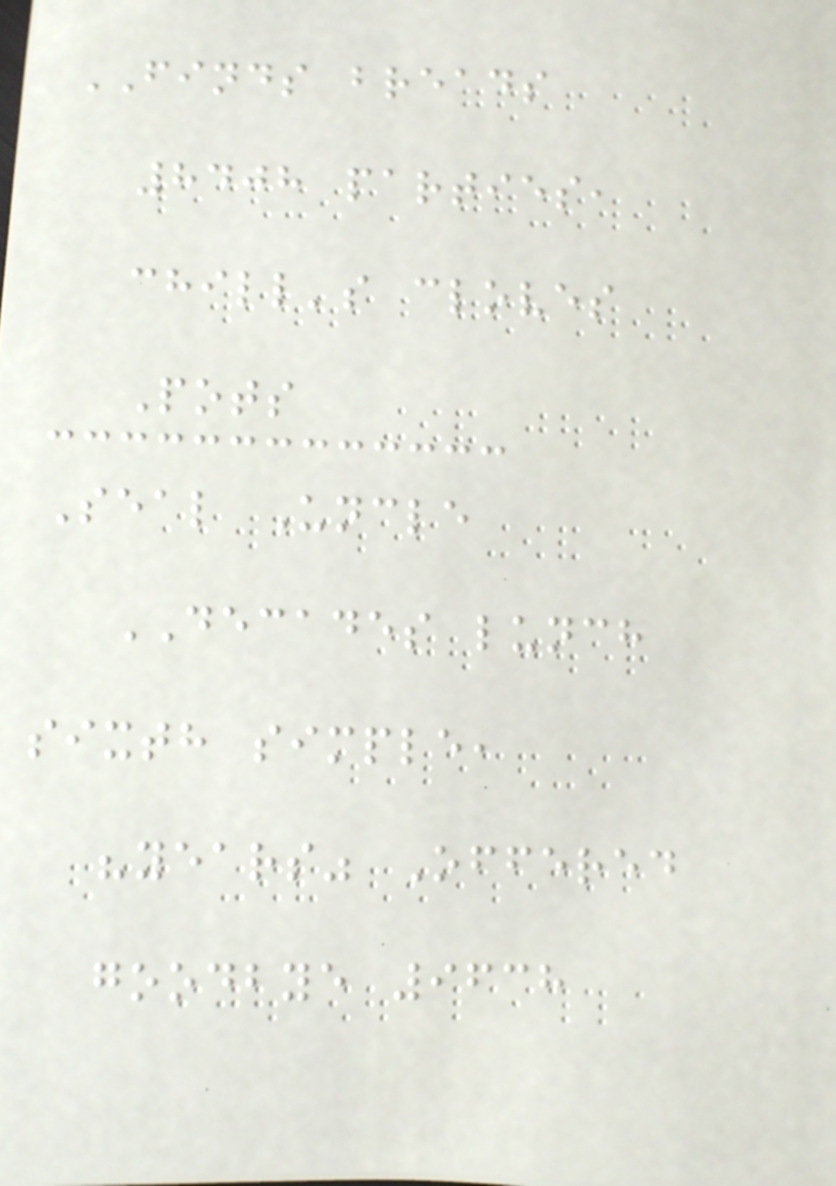FINDS breads
8408 parties,
chill's cloves
Pots
Seal Uncle
DECADES lunch
sixth simple,
"years" Offered
goodbye 9638
